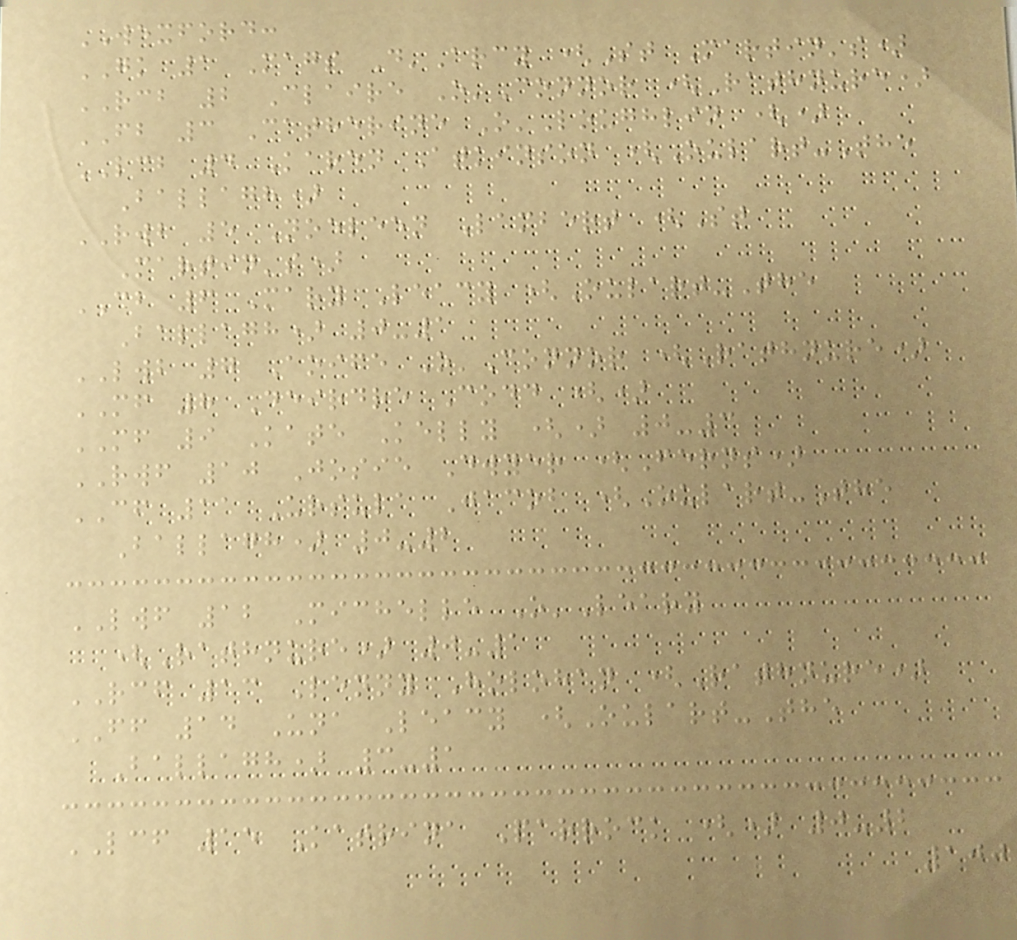WEXFORD:
GK 1 Mags D'Arcy (St Martin's)
RCB 2 Claire O'Connor (Rathnure)
FB 3 Catherine O'Loughlin ()
LCB 4 Karen Atkinson (Oulart-The
Ballagh)
RWB 5 Noeleen Lambert (St
Martin's)
CB 6 Mary Leacy (Oulart-The
Ballagh) 0-1
LWB 7 Aoife O'Connor (Rathnure)
MF 8 Deirdre Codd ()
MF 9 Kate Kelly () 0-3
RWF 10 Josie Dwyer (Ferns)
CF 11 Ursula Jacob (Oulart-The
Ballagh) 0-2
LWF 12 Michelle O'Leary
(Rathnure) 0-1
RCF 13 Lenny Holohan (Rathnure)
FF 14 Una Leacy (Oulart-The
Ballagh) 3-1
LCF 15 Katrina Parrock () 0-2
100
